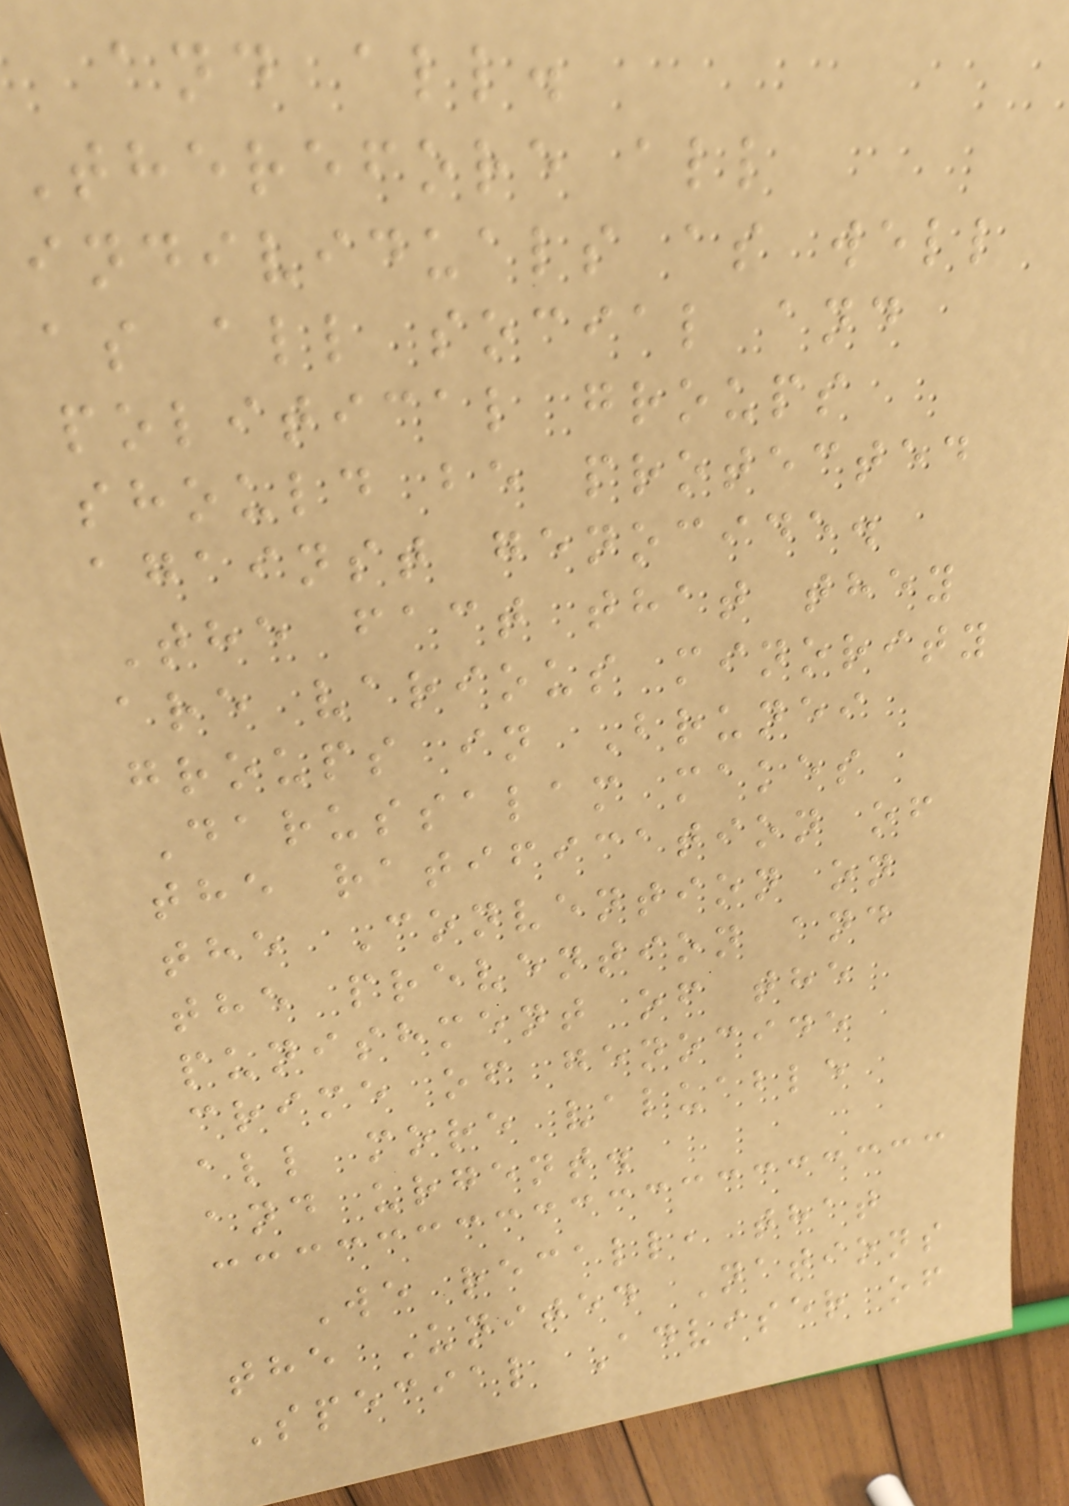and all.
Therefore all
individuals as well
as all social and
political groups
should be protected
against genocide.
The fact that they
are various minority
groups in Brunei
Darussalam makes
the ratification of
the Convention on
the prevention and
punishment of the
crime of genocide
all more valuable
and urgent.
We recall, that
the United Nations
Special Adviser of
